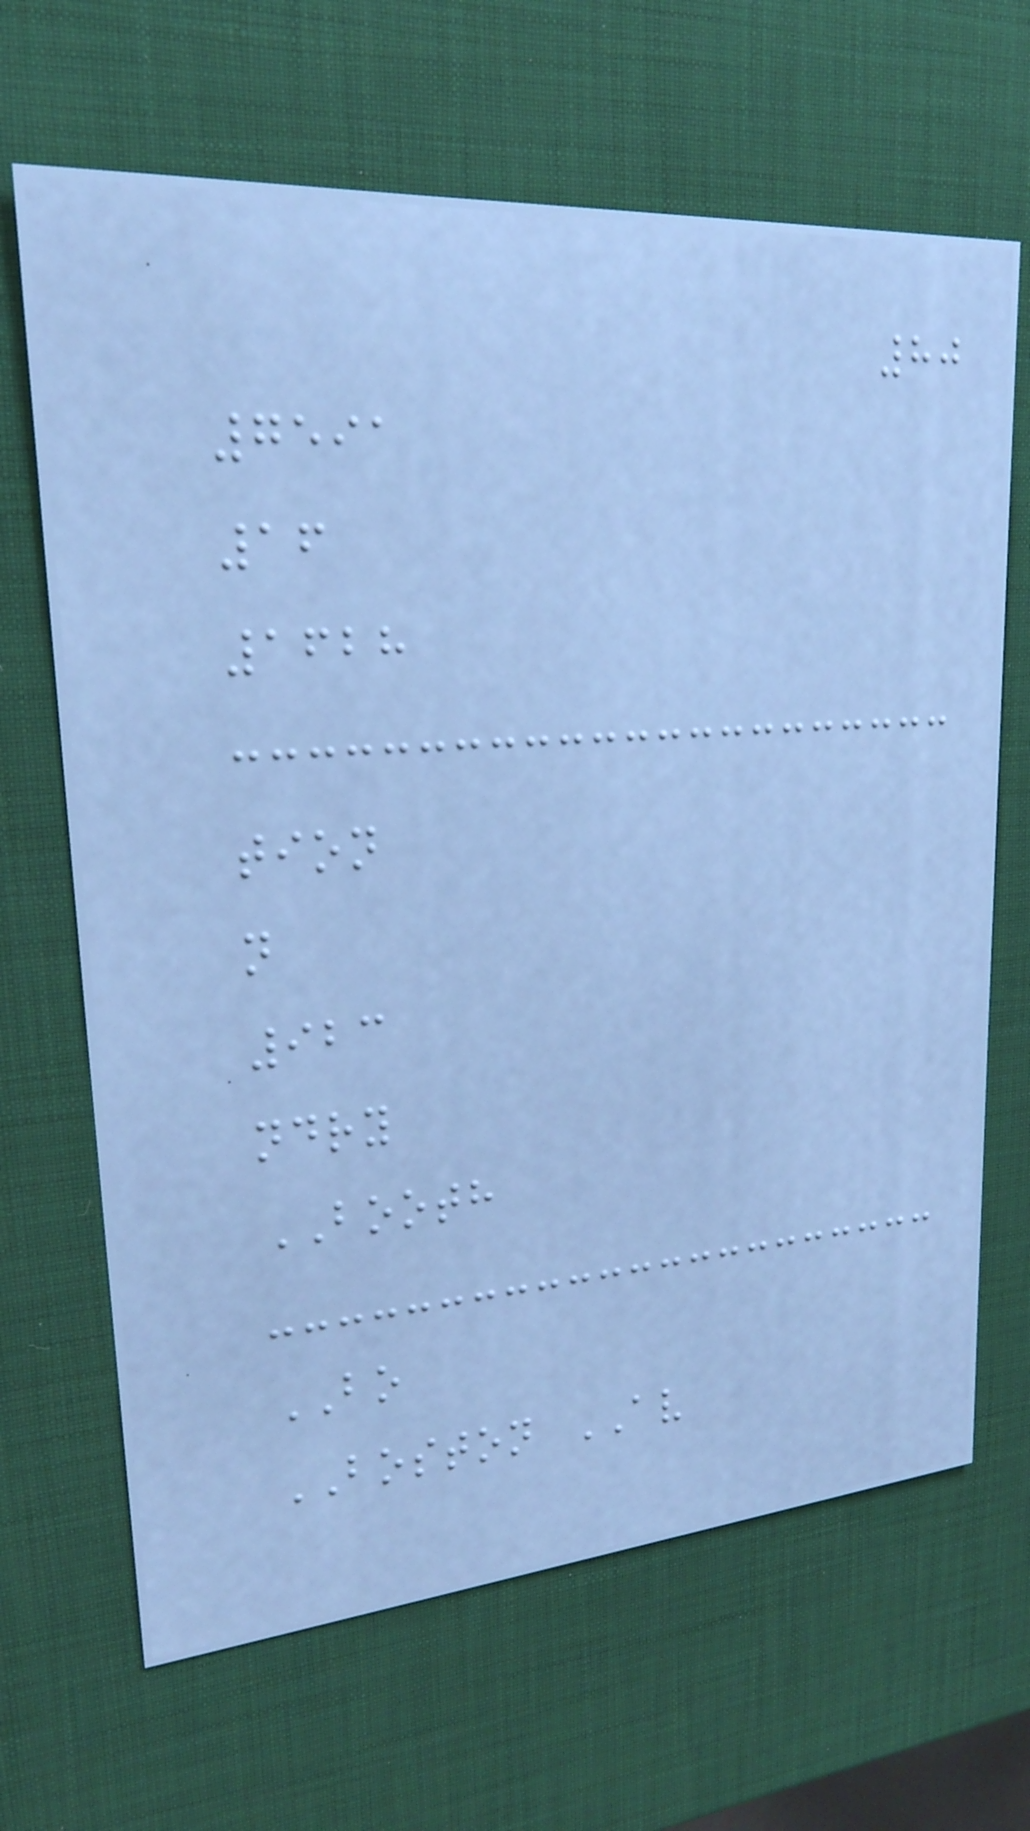80
7591
16
1628
tion
n
923
ndry
BOOTH
BO
BOSTON AV
